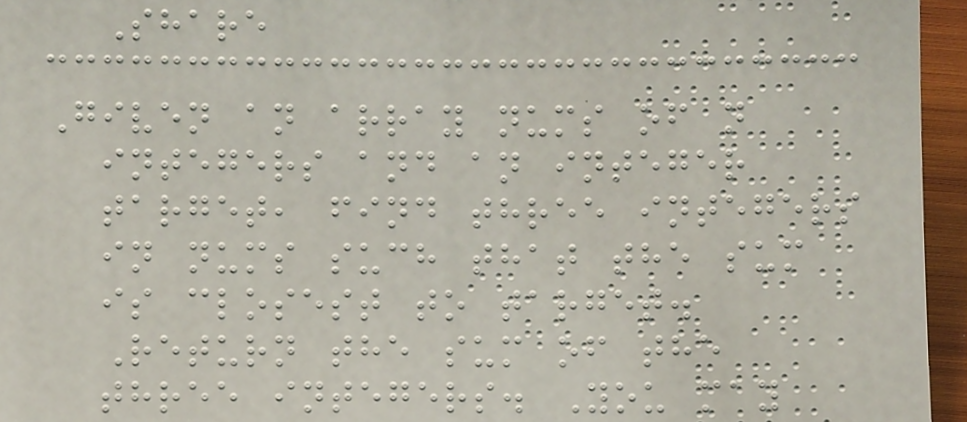Share
Given an array nums of n
integers and an integer
target, find three integers
in nums such that the sum
is closest to target.
Return the sum of the
three integers. You may
